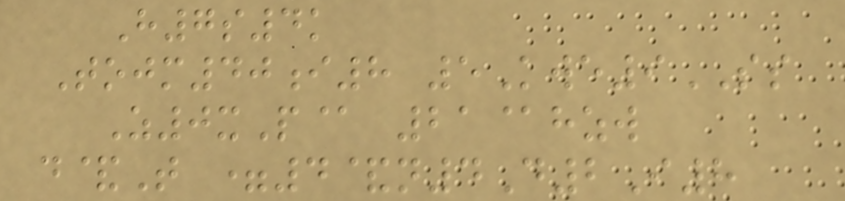H7s4k
Tojm40i8 5Kwe9SS
Z0xP@ 21@hzw
d&T =4&n4D2I8
